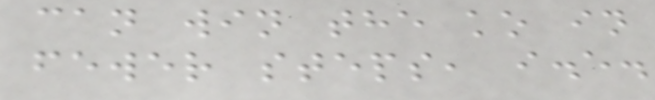can win the ko in
fewer steps, i.e.
